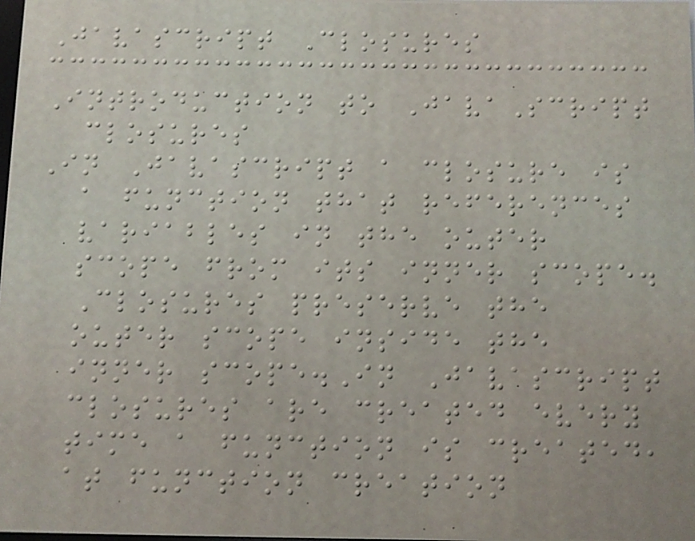Javascript Closures
Introduction to JavaScript
closures
In Javascript a closure is
a function that references
variables in the outer
scope from its inner scope.
Closures preserve the
outer scope inside the
inner scope.In Javascript
closures are created every
time a function is created,
at function creation
